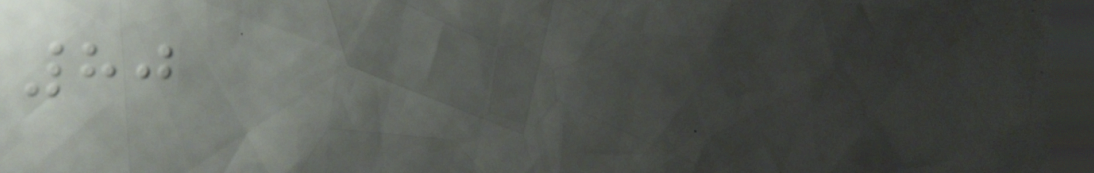80
